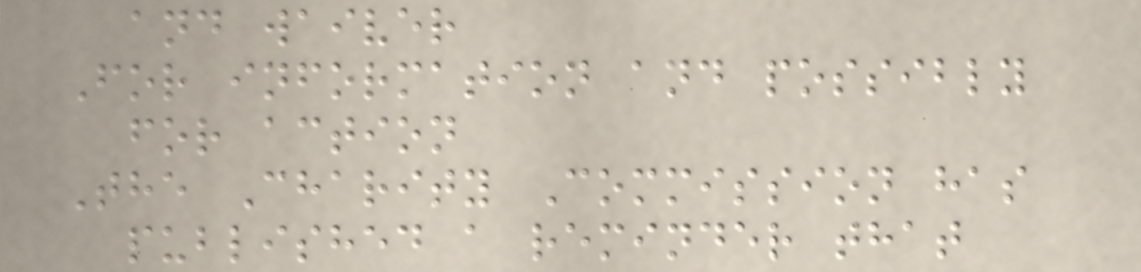and waiver
For information and possibly
for action
The Charity Commission has
published a reminder that
